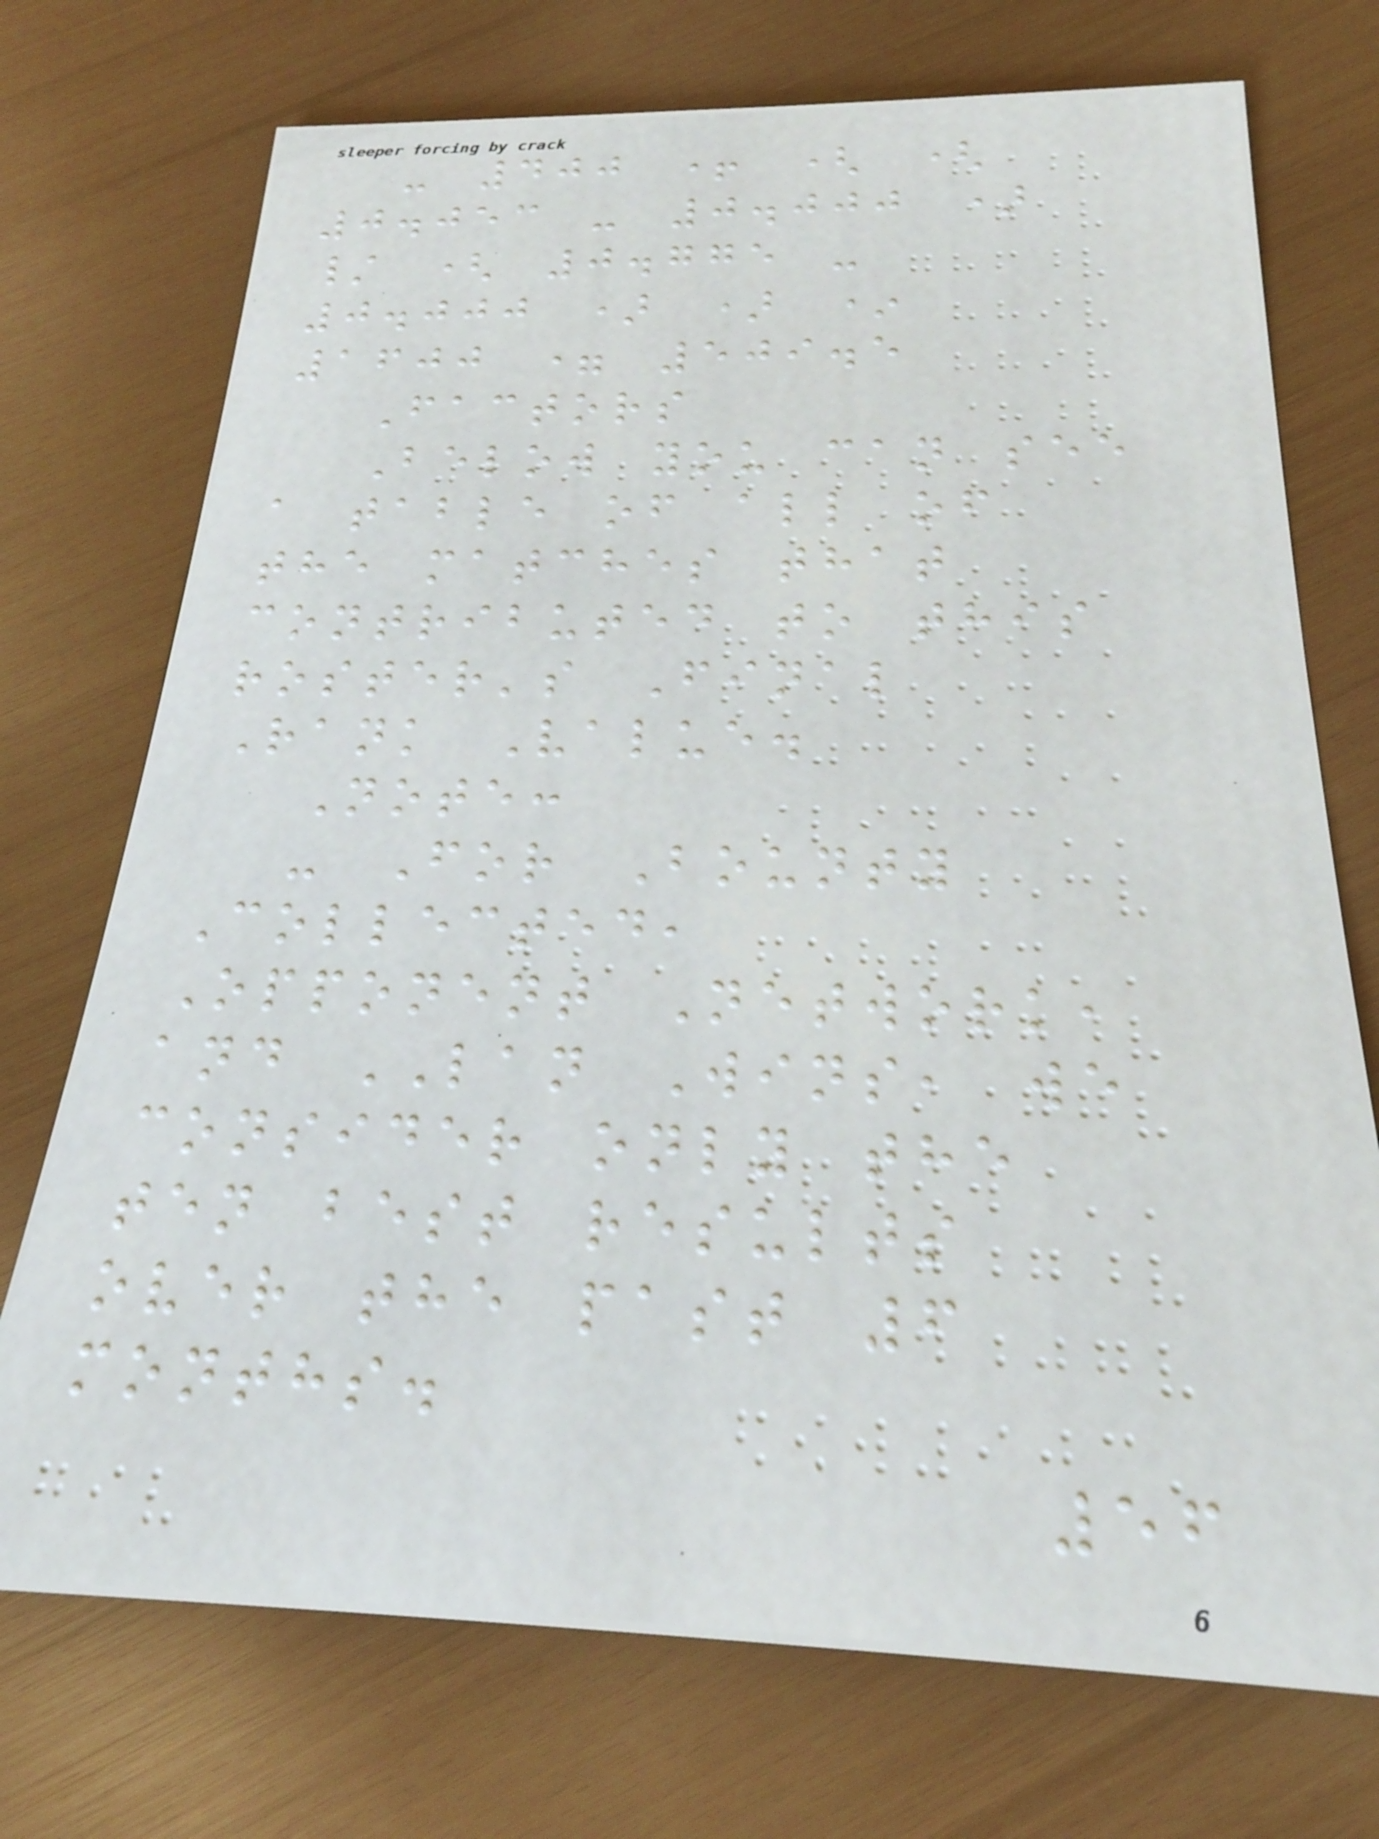- 400 + ( (
0.053 - 0.000 )
/ ( 0.775 -
0.000 ) ) *
1600 = 509.5
Factors
Below you can see
a table of all of
the matches that
contributed to this
roster's Final
Rank Value.
Note:
- For Bounty
Collected,
Opponent Network,
and LAN Wins, we
consider only the
ten best results
over the past 6
months.
56
